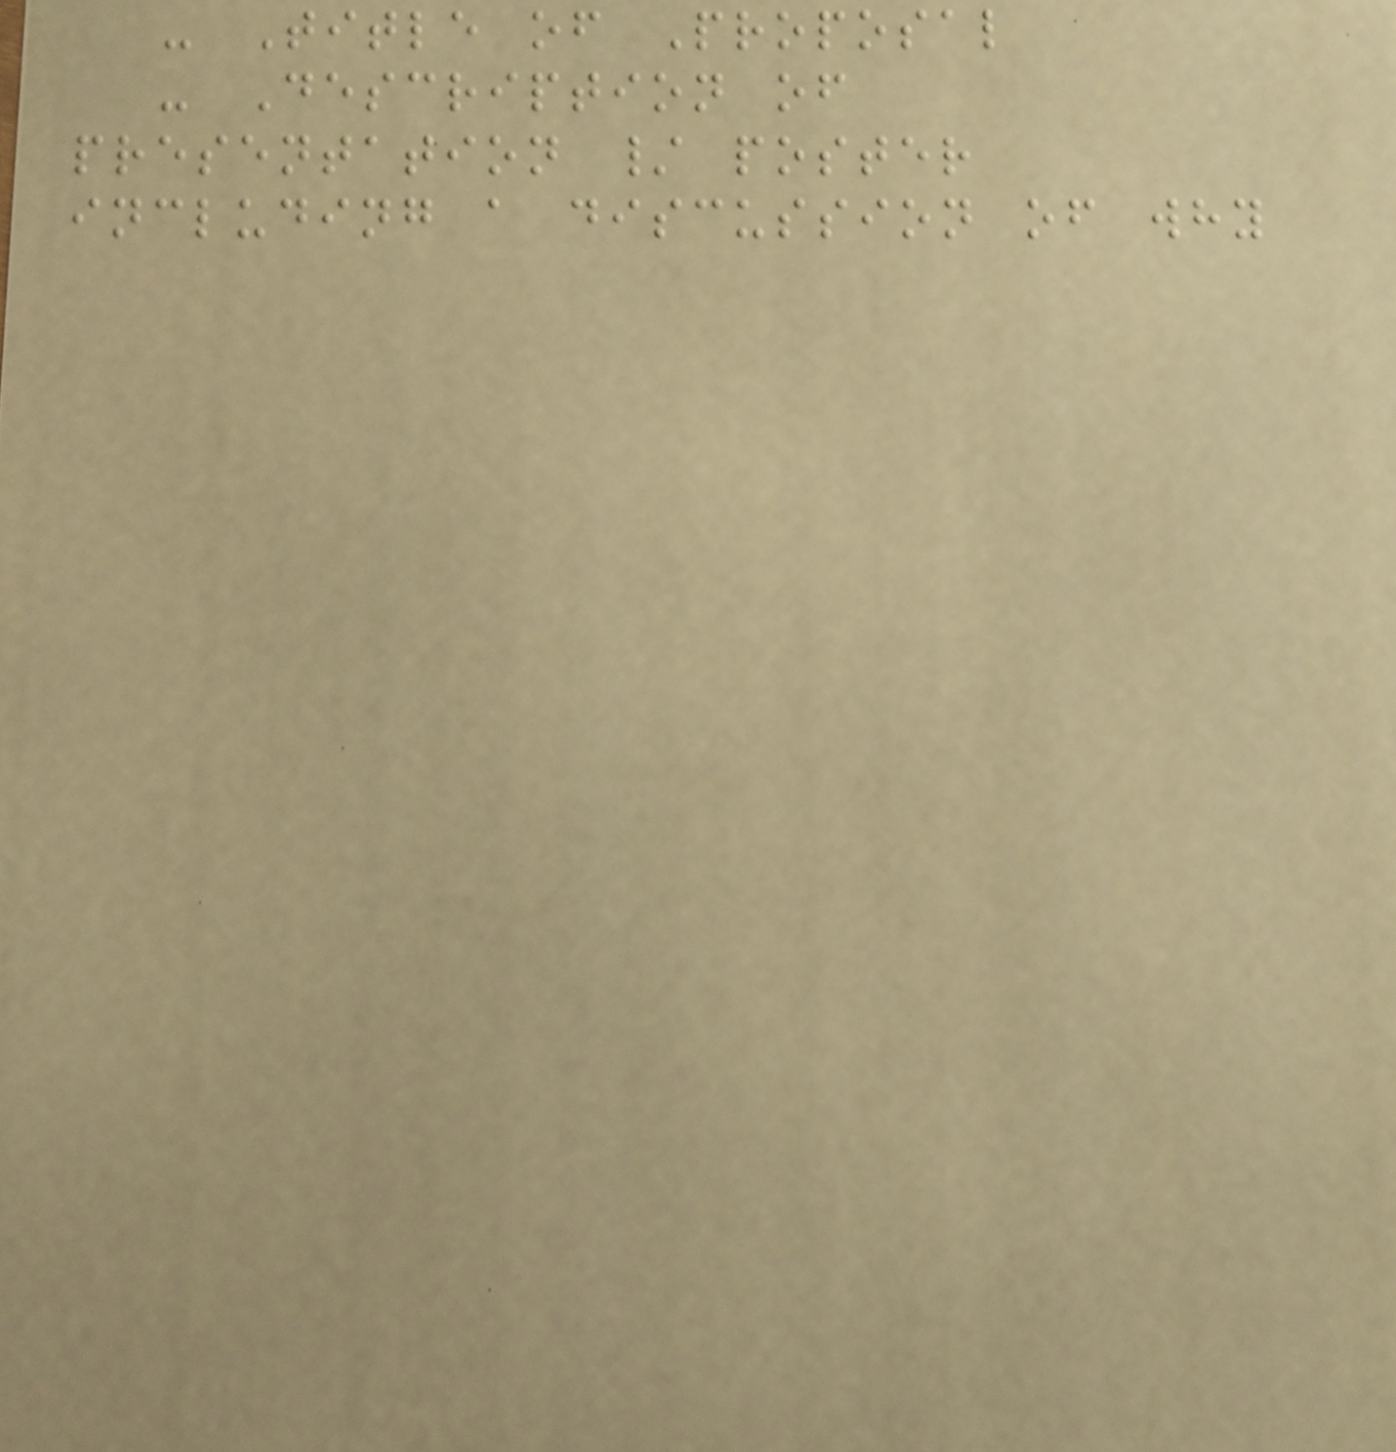- Title of Proposal
- Description of
presentation / poster
including a discussion of why
